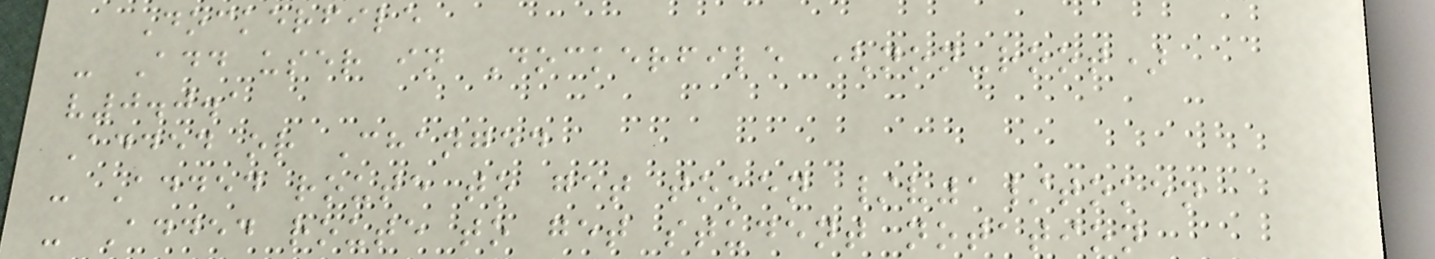Dockerfile
- Add user in Dockerfile (non-root)
v0.0.1
Added or Changed
- Added route to get token /v1/token
- Added route to get student notation
